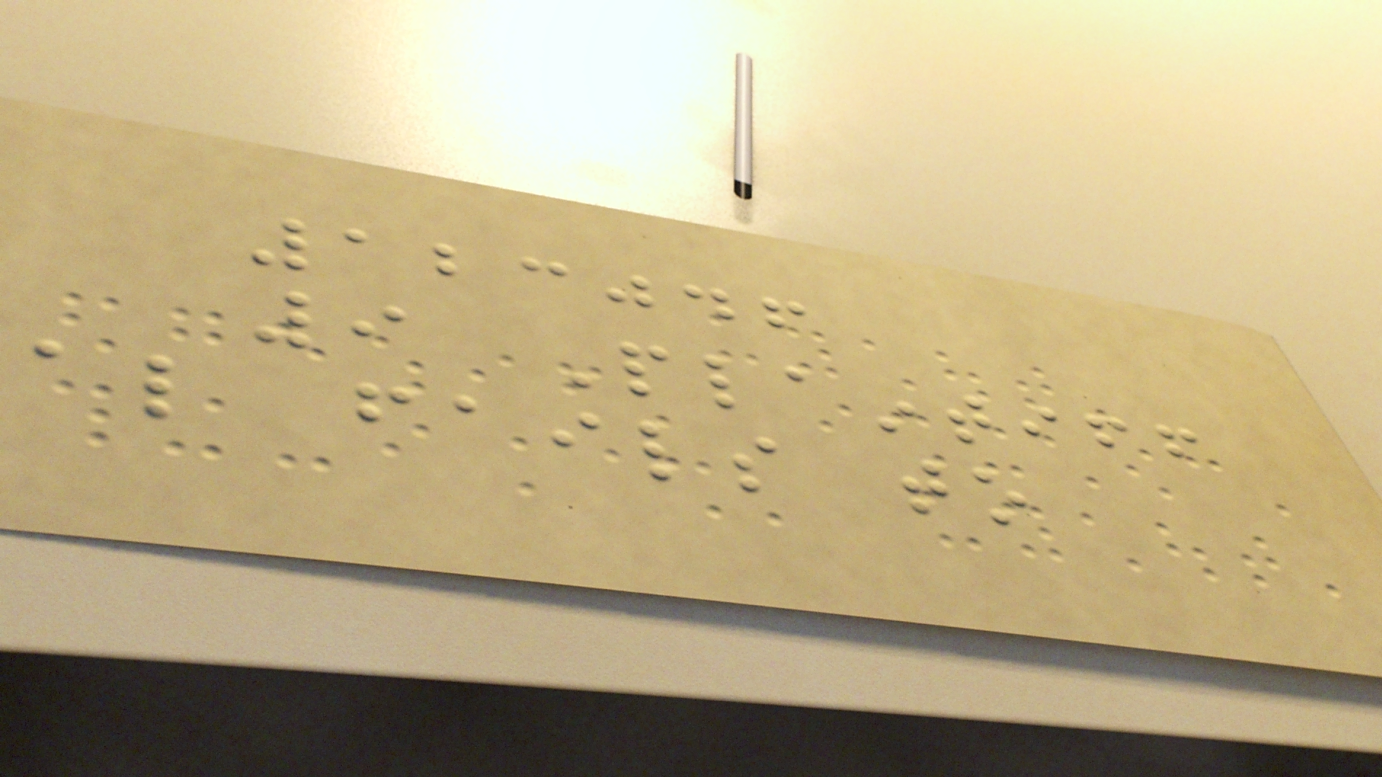123046
9 Plaintiff
also fails to
